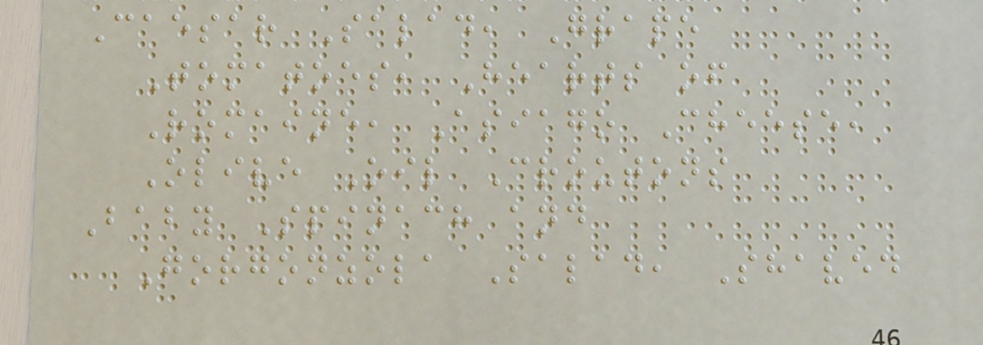Caesar Salad, Grape
Tomatoes, Hearts of
Romaine, Asiago Cheese,
Olive Oil Croutons
Baby Spinach and
Gorgonzola Salad, Shaved
